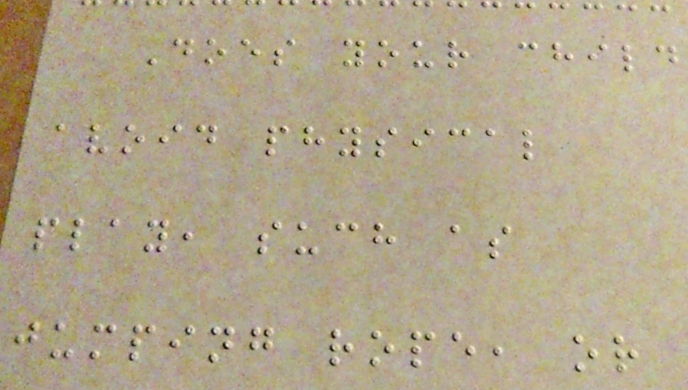Does your child
avoid physical
play, such as
jumping rope, or
